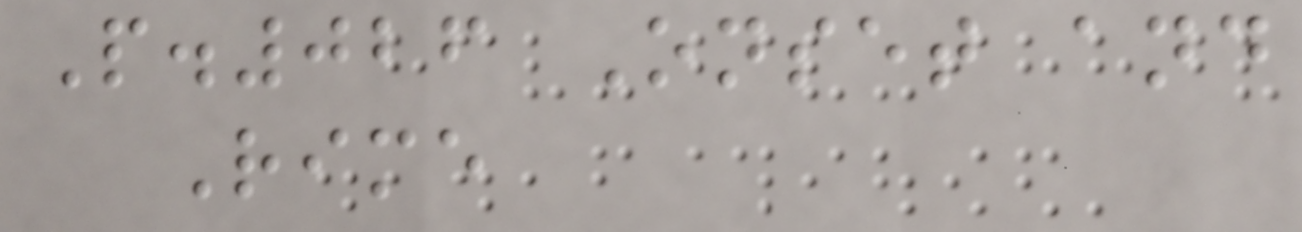P.026 Onset and
Rime
